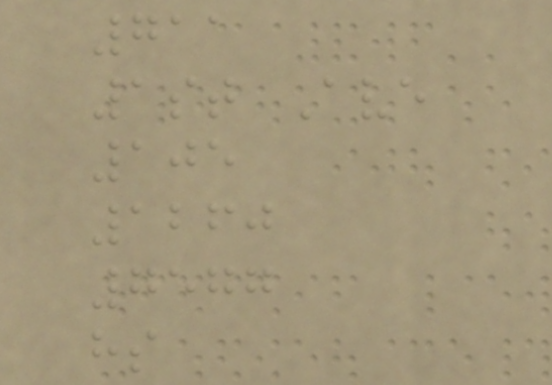711
1st Ave
105
1260
7577
hs
